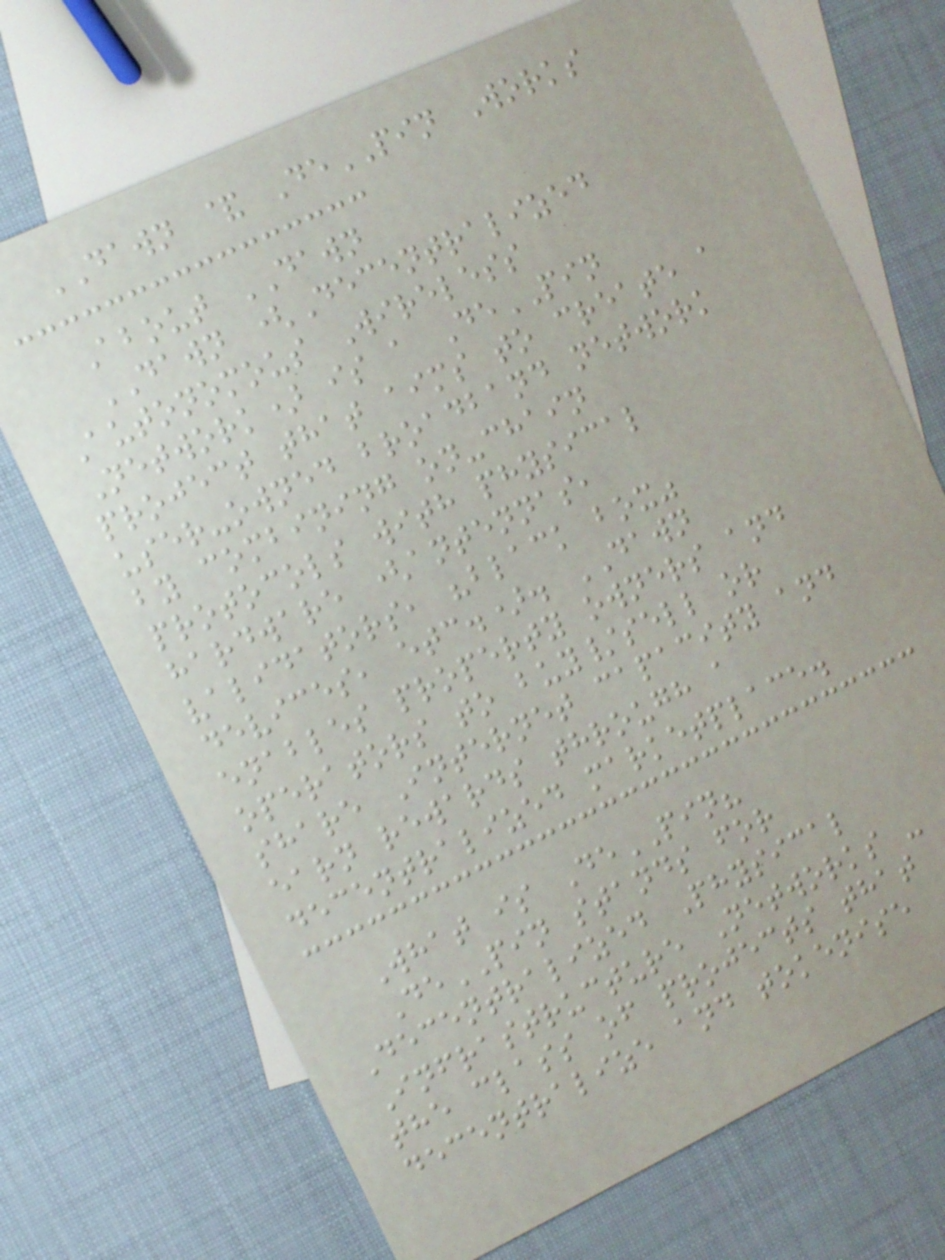DAWN & DePIN Works
About DAWN
DAWN (Decentralized
Autonomous Wireless
Network) is a DePIN
project that aims to create a
user-owned broadband network
by combining on-chain
protocols with physical
hardware (antennas,
validators, "black box"
devices, etc.). DAWN
enables property owners and
operators to buy/sell or
share Internet capacity and
earn rewards through a
decentralized marketplace.
What is DePIN?
DePIN stands for
Decentralized Physical
Infrastructure Networks -
the class of projects that
decentralize and tokenise
